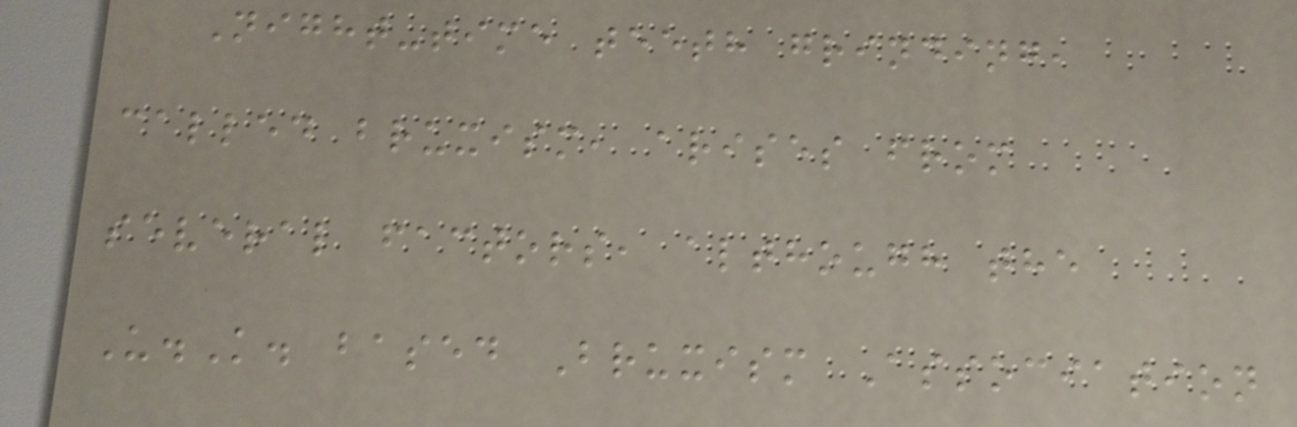Night-time teeth grinding,
called bruxism, arises from
several factors, although the
U.K. based Bruxism Association
